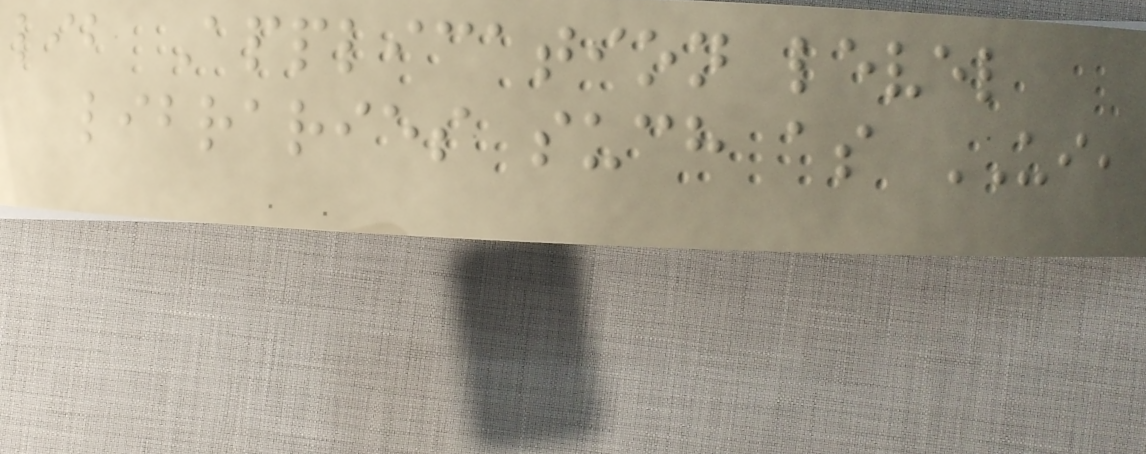lib Application level
libraries such as UI,
